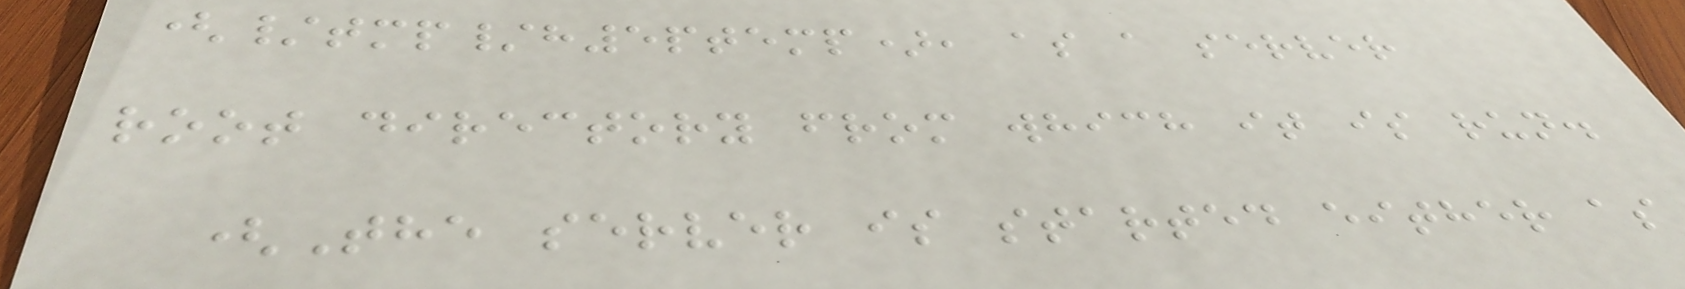(/tmp/h5ptemp), as a server
root directory from which it is run.
(The server is started either as
